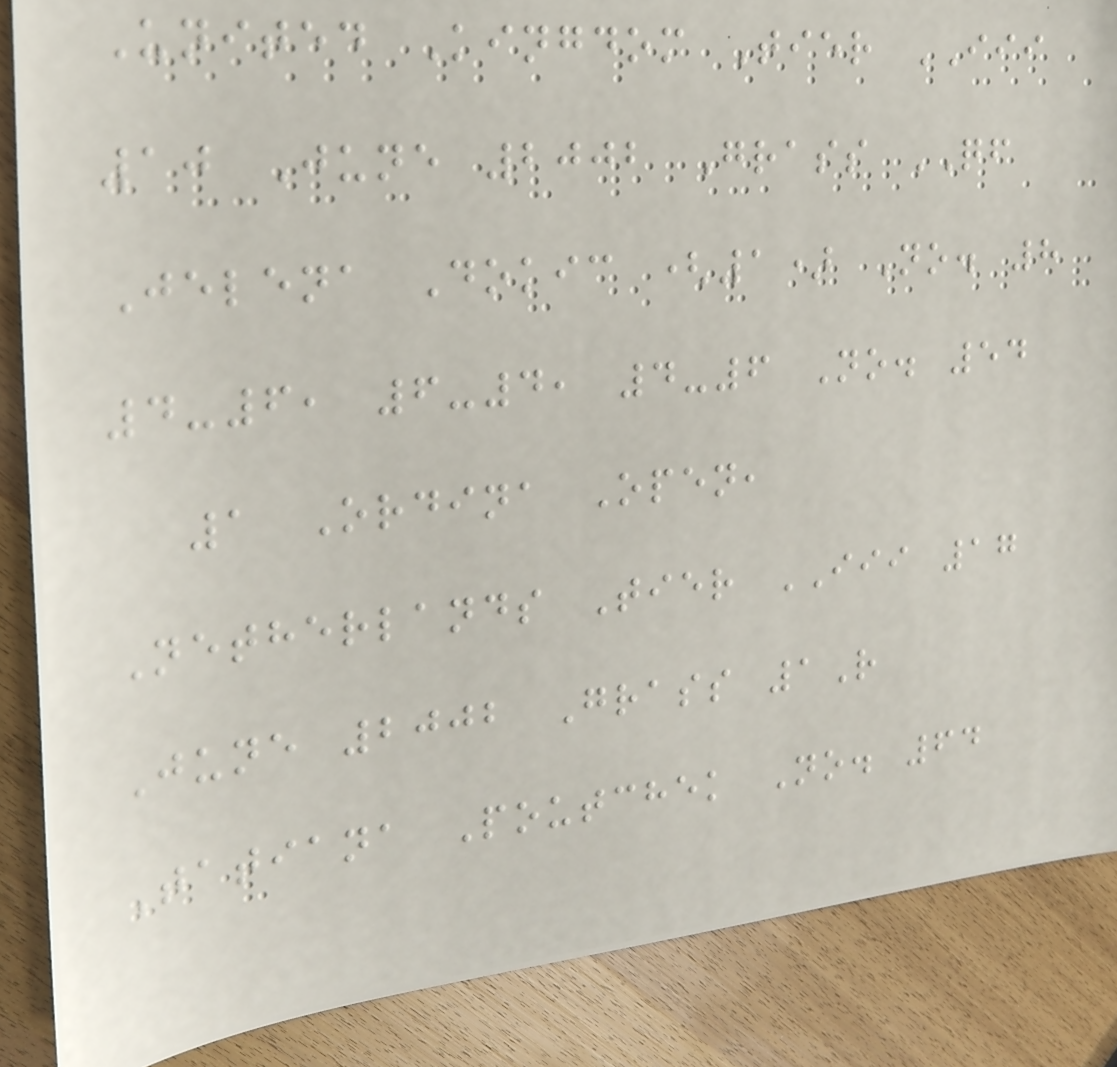United Kingdom Tier III
10 June 2002 Grass QF
Jelena Dokic (1) No. 8
4-6, 6-4, 4-6 No. 54
1 Ordina Open,
Netherlands Tier III 17
June 2002 Grass 1R
Tatiana Poutchek No. 64
